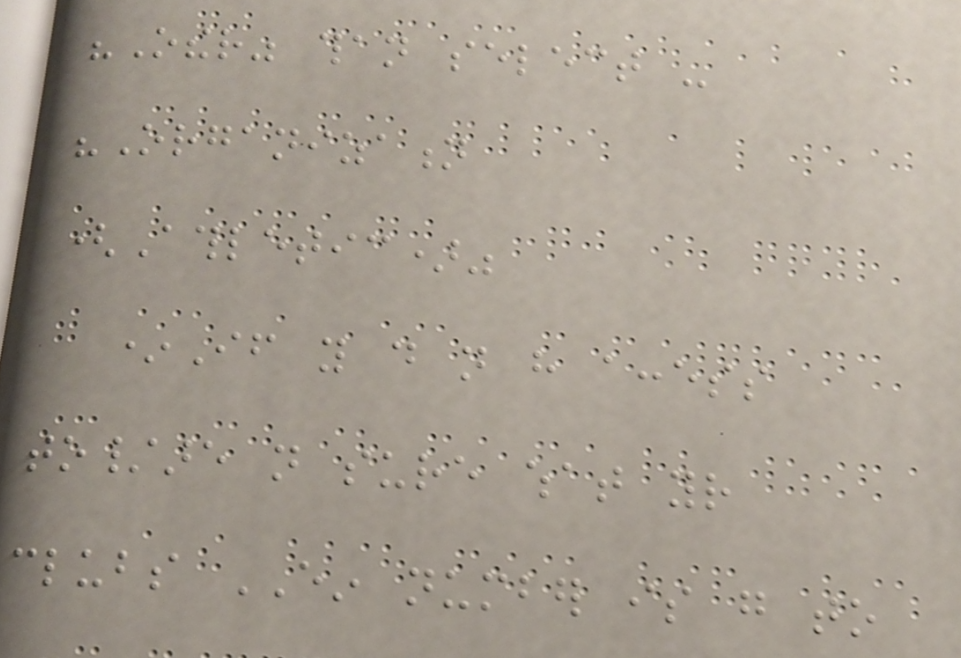"Other" than select -
"Organization
(Athletic)"
*If you do not have access
to/are not sure what your
clubs EIN number is go to
